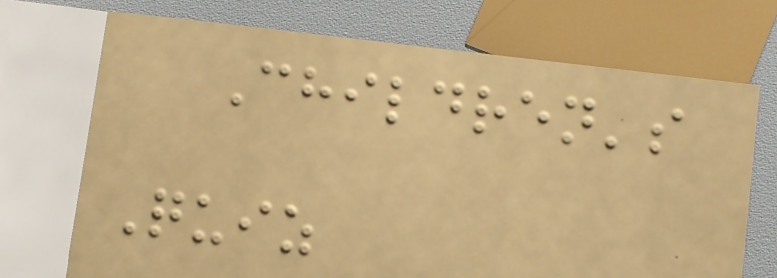Children's
Quiz
